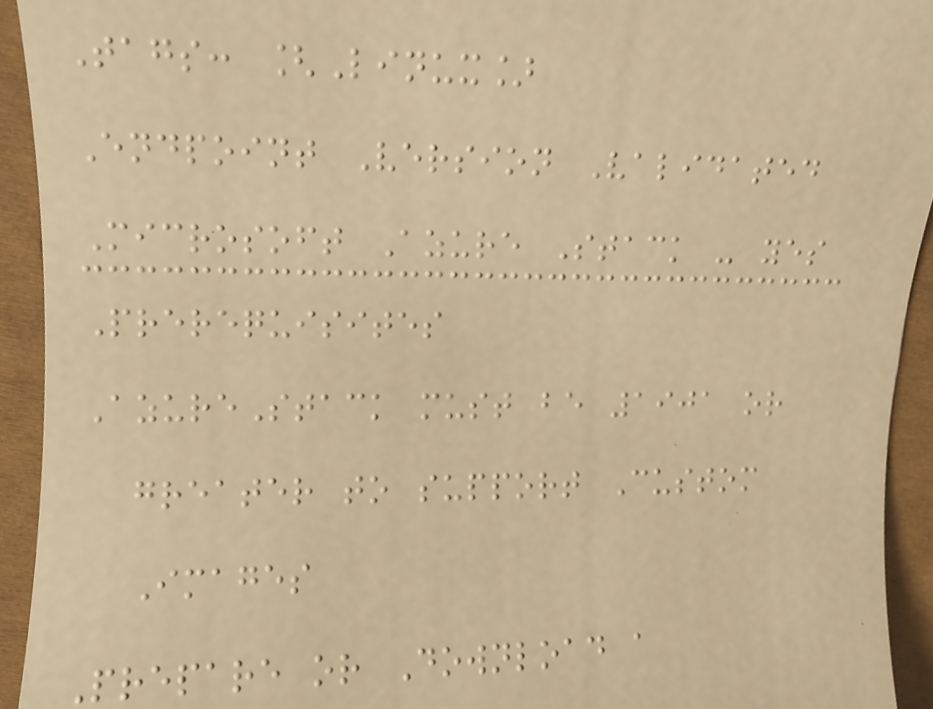Tags: [Linux]
Endpoint Version Validated
Microsoft Azure Stack - yes
Prerequisites
AzureStack must be 1901 or
greater to support Custom
Images
Prepare or Download a
